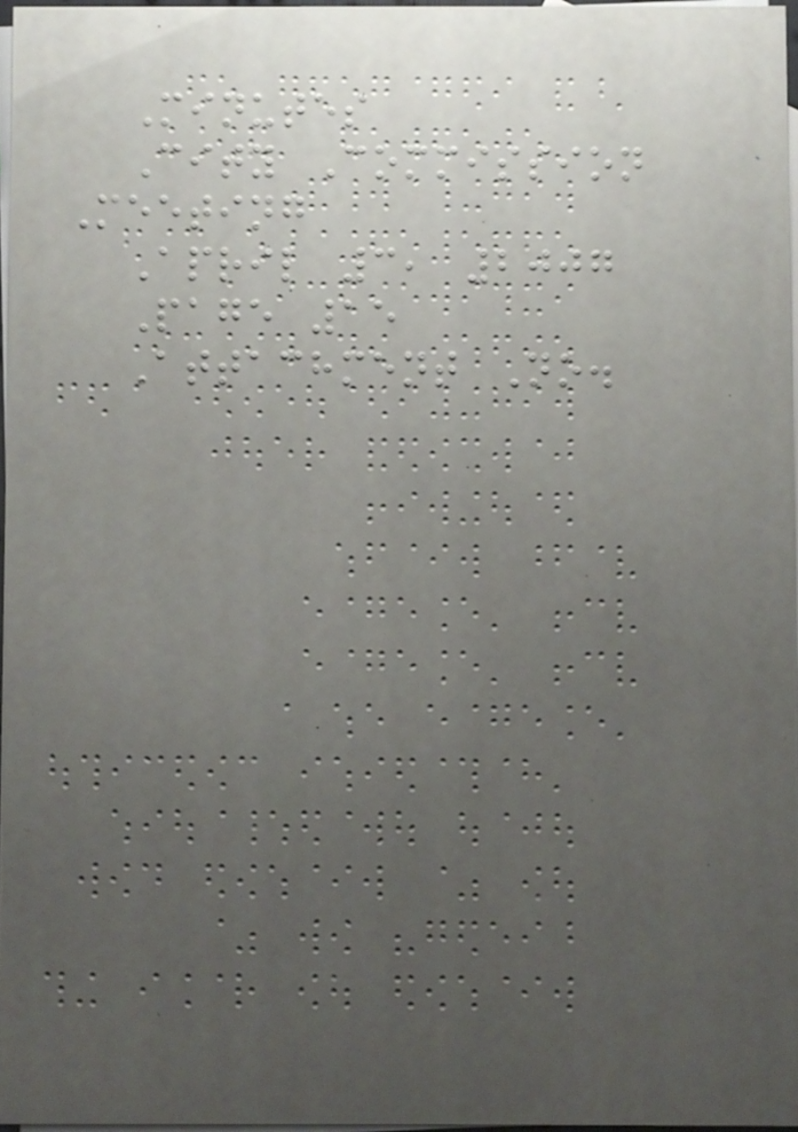Minutes
City Commission
Meeting
April 3, 2007
Page 15
Attachment No.
